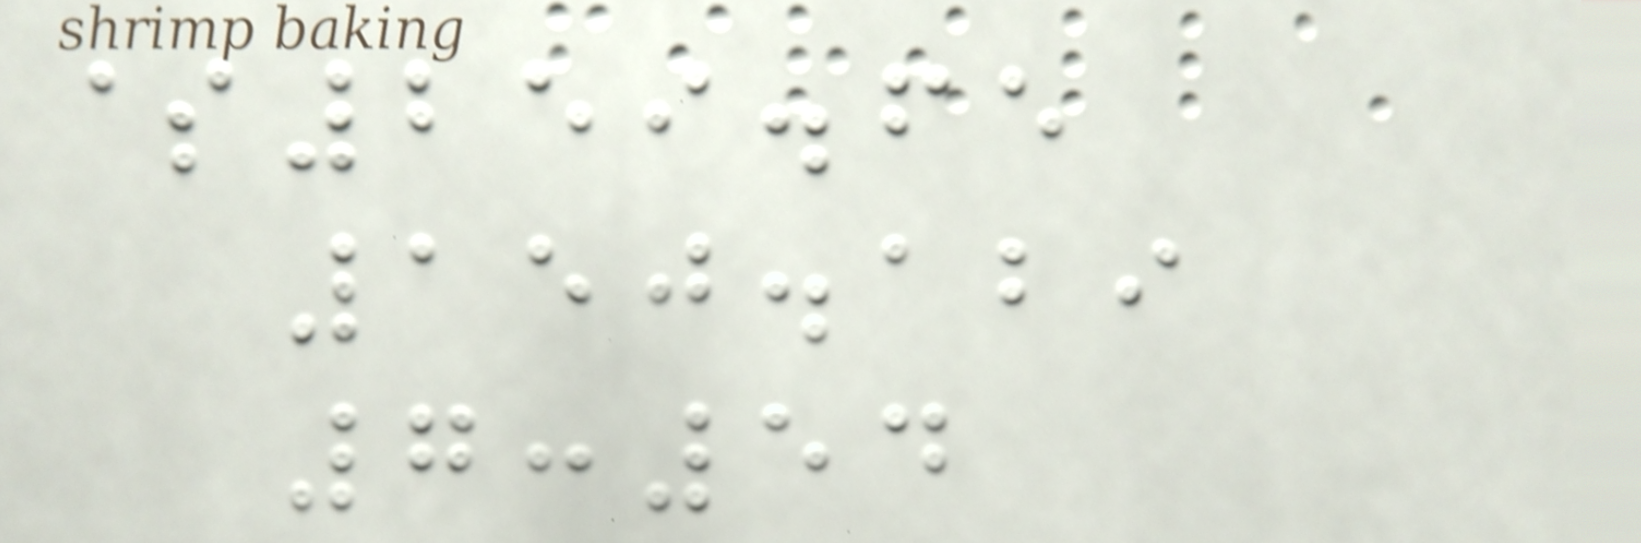$259.65
150.129
7:54
